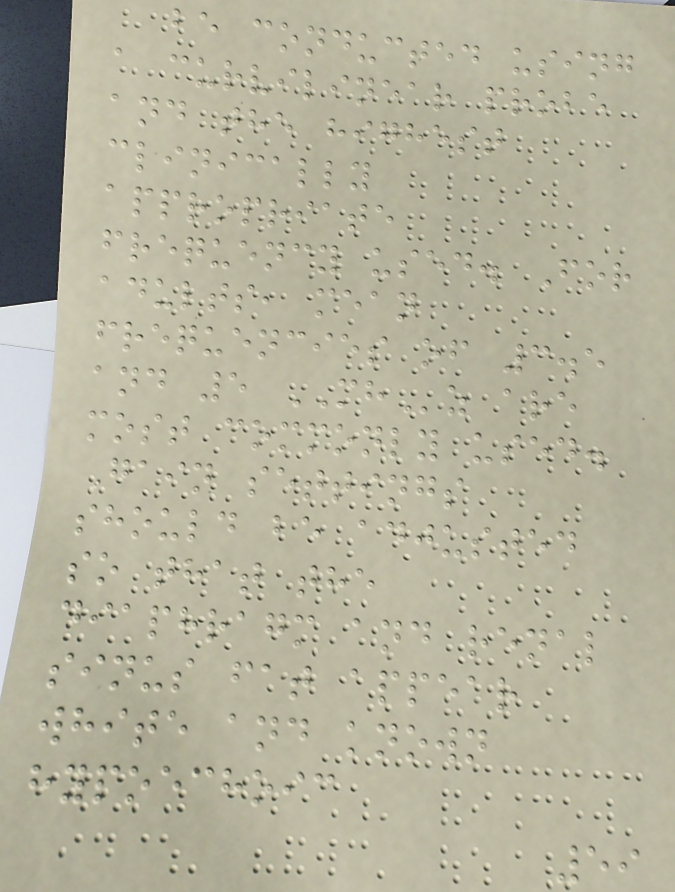be conducted using
a curvilinear probe
and the highest
clinically
appropriate
frequency used. For
adults, mean
frequencies of 3.5
and 5 MHz are
most commonly used.
Gain settings
should be adjusted
so that the
diaphragm and renal
sinus fat appear
white and known
hypoechoic
59
